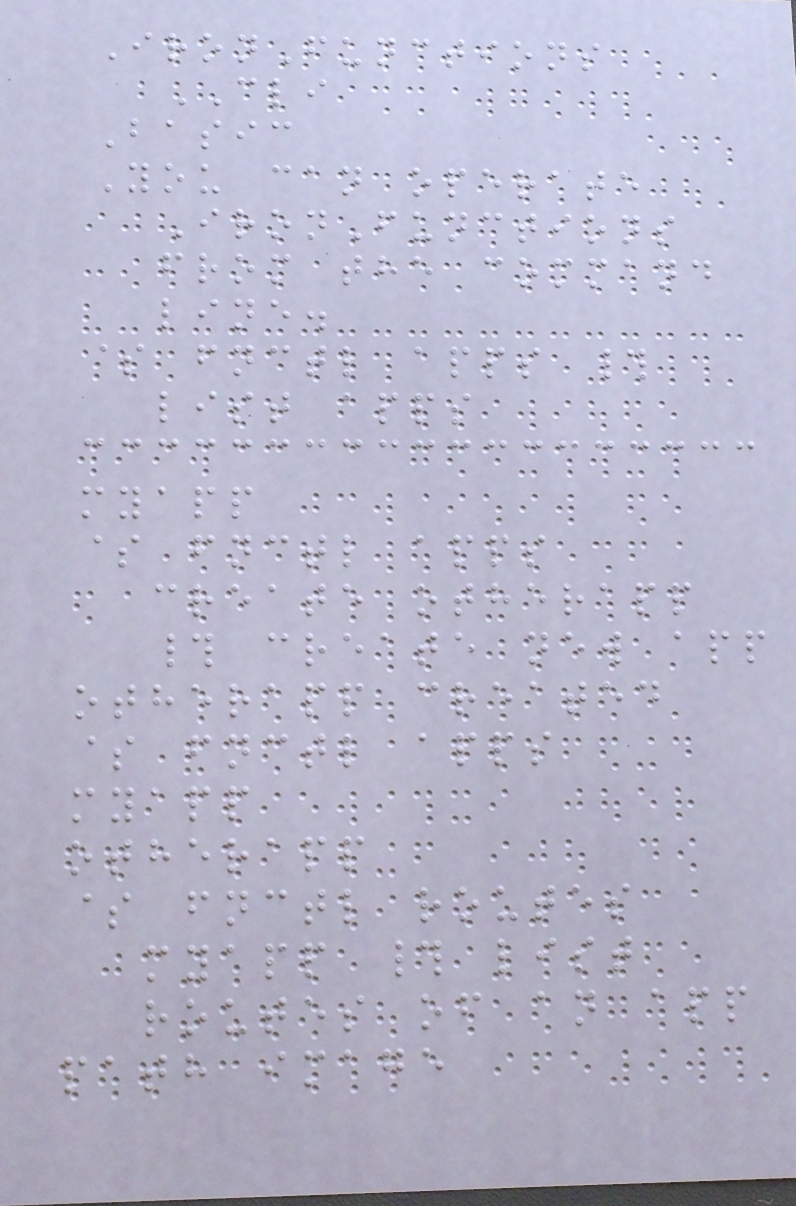IronFunctions
CLI
Basic
You can operate
IronFunctions
from the command
line.
$ fnctl apps #
list apps
myapp
$ fnctl apps
create otherapp
# create new app
otherapp created
$ fnctl apps
myapp
otherapp
$ fnctl routes
myapp # list
routes of an app
path image
